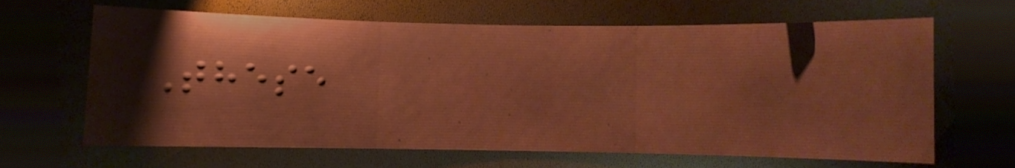These
